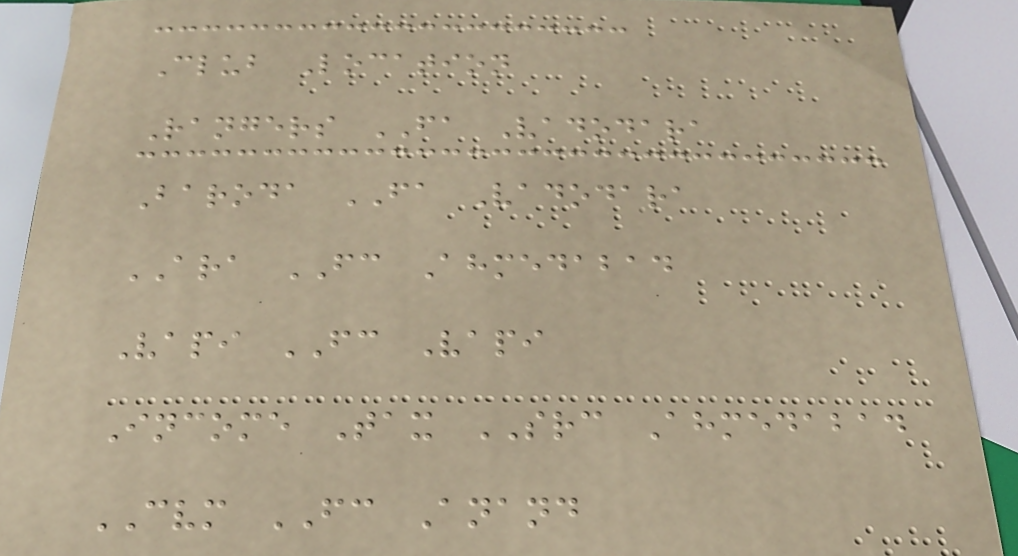Club Location
Rangers FA Vadodara
Baroda FA Vadodara
ARA FC Ahmedabad
Vapi FC Vapi
Income Tax SRC Ahmedabad
CVM FC Anand
